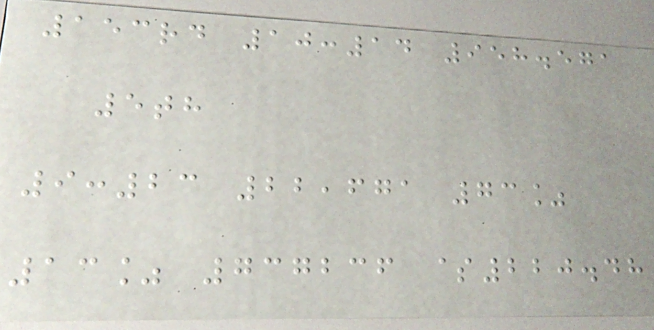153rd 10:14 958.571
5th
9:23 22,671 73%
13% 737236 $220.48
